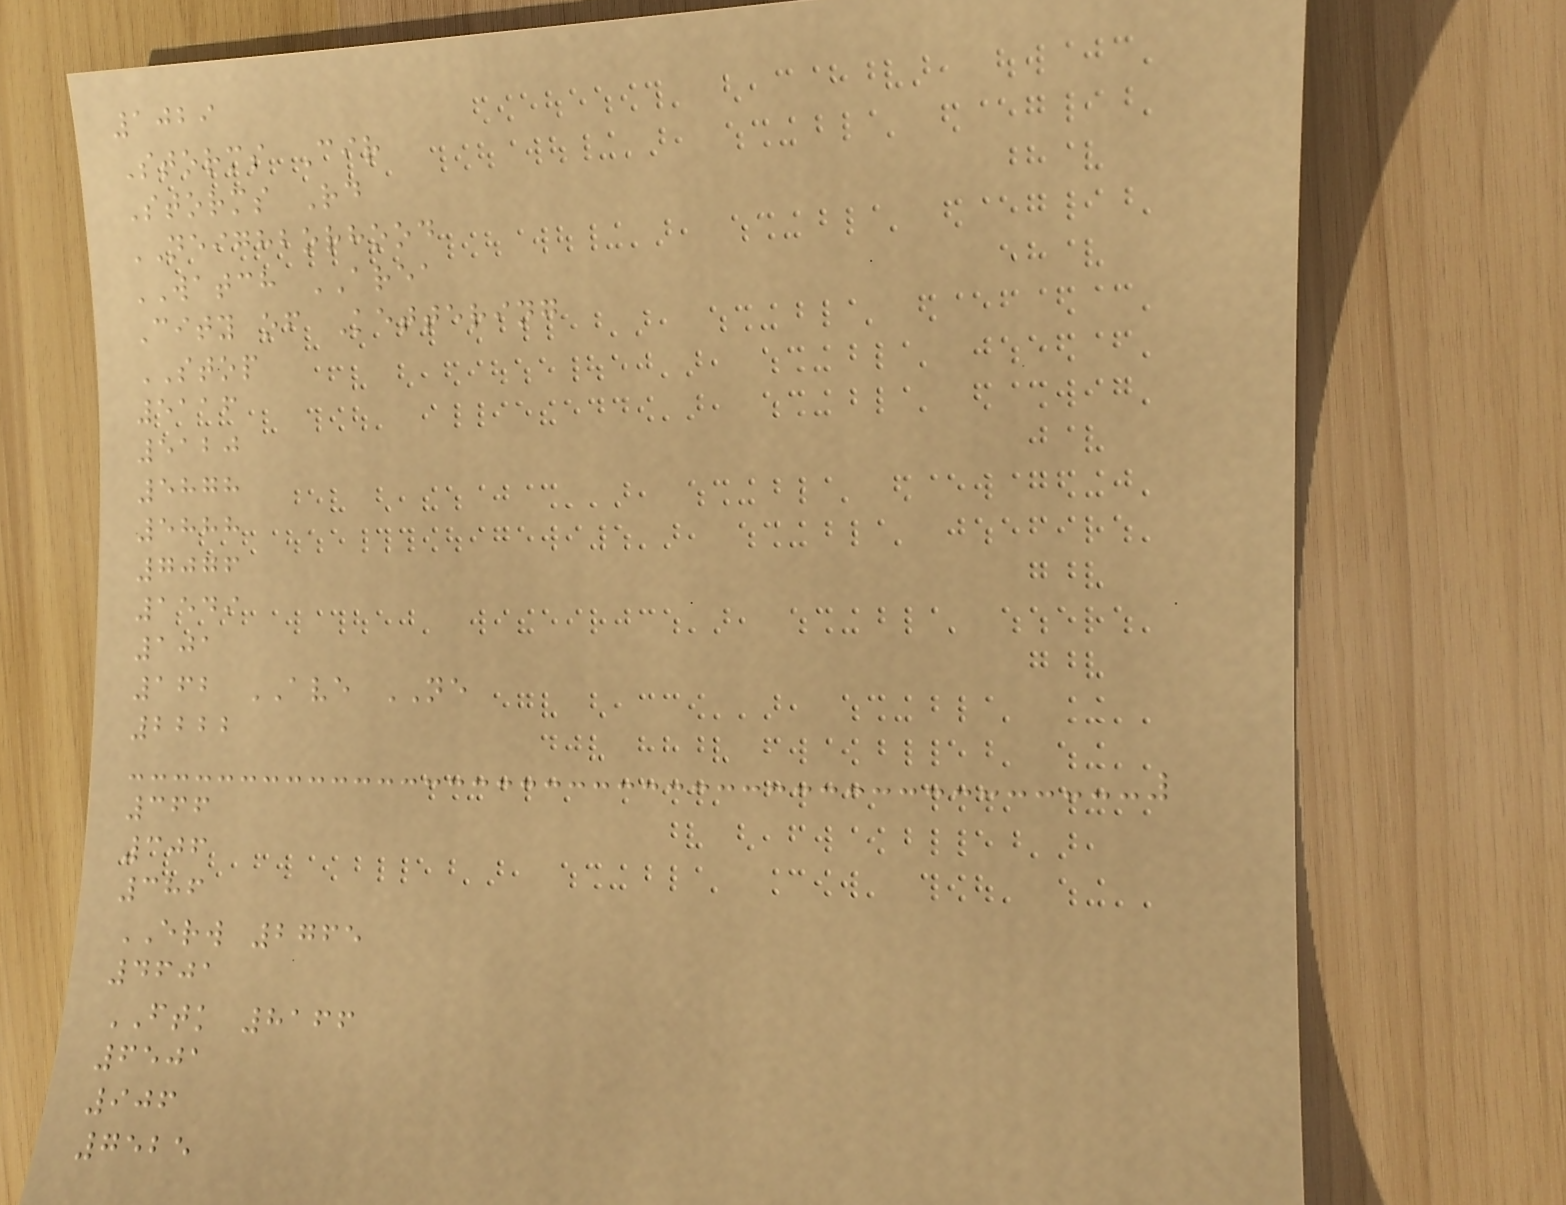1029
Storms Cir
Storms Rd
NEIGHBORHOOD
WATCH AREA
City of Kettering
STOP
5116
5120
5878
5888
7076
1549
101
162 AVE NE
2222
366
306
386
ERW 2765
4601
FTK 8166
6501
906
7525
